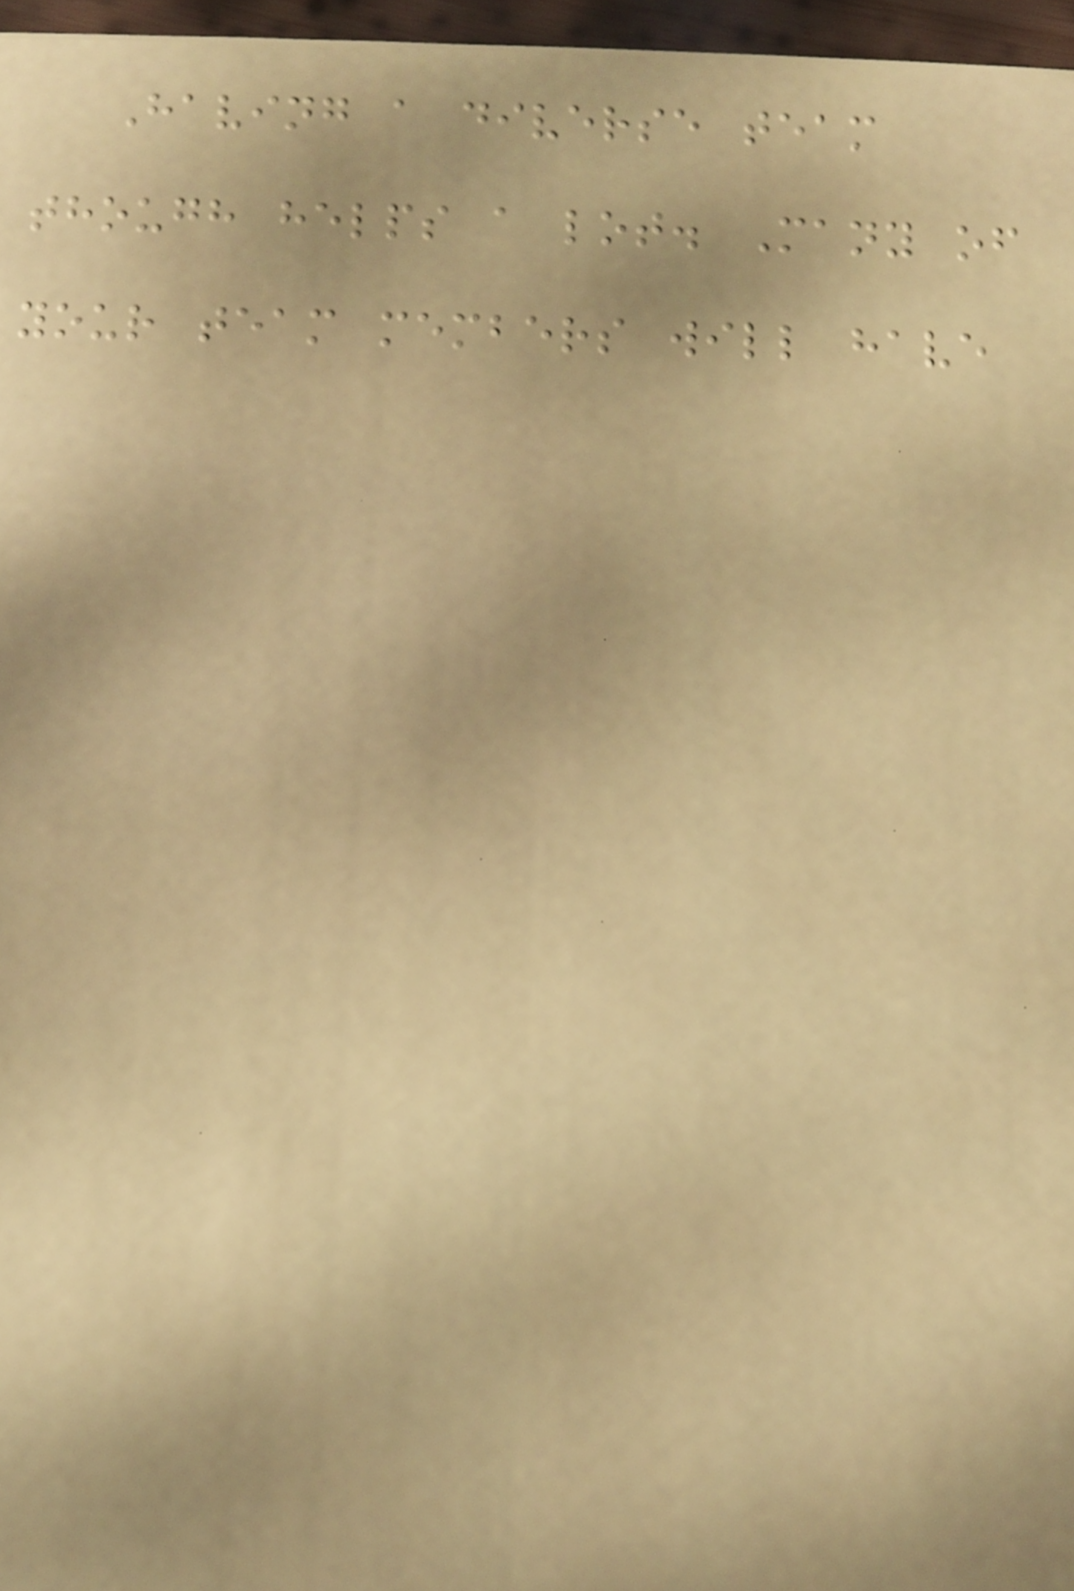Having a diverse team
though helps a lot. Many of
your team members will have
